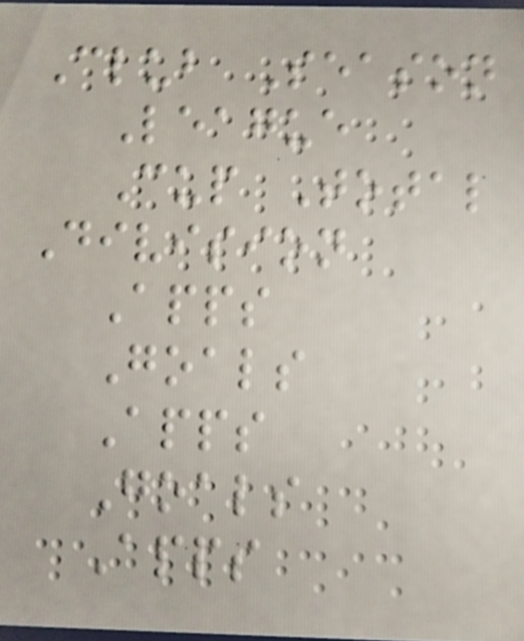Club Season
League
Cup Total
Division
Apps
Goals
Apps
Goals
Apps
